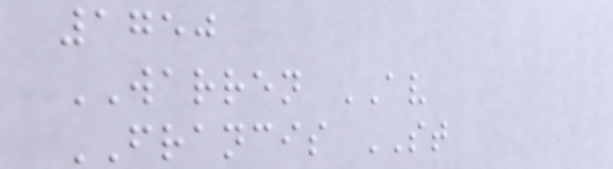1750
WARREN AV
FRANCIS ST
